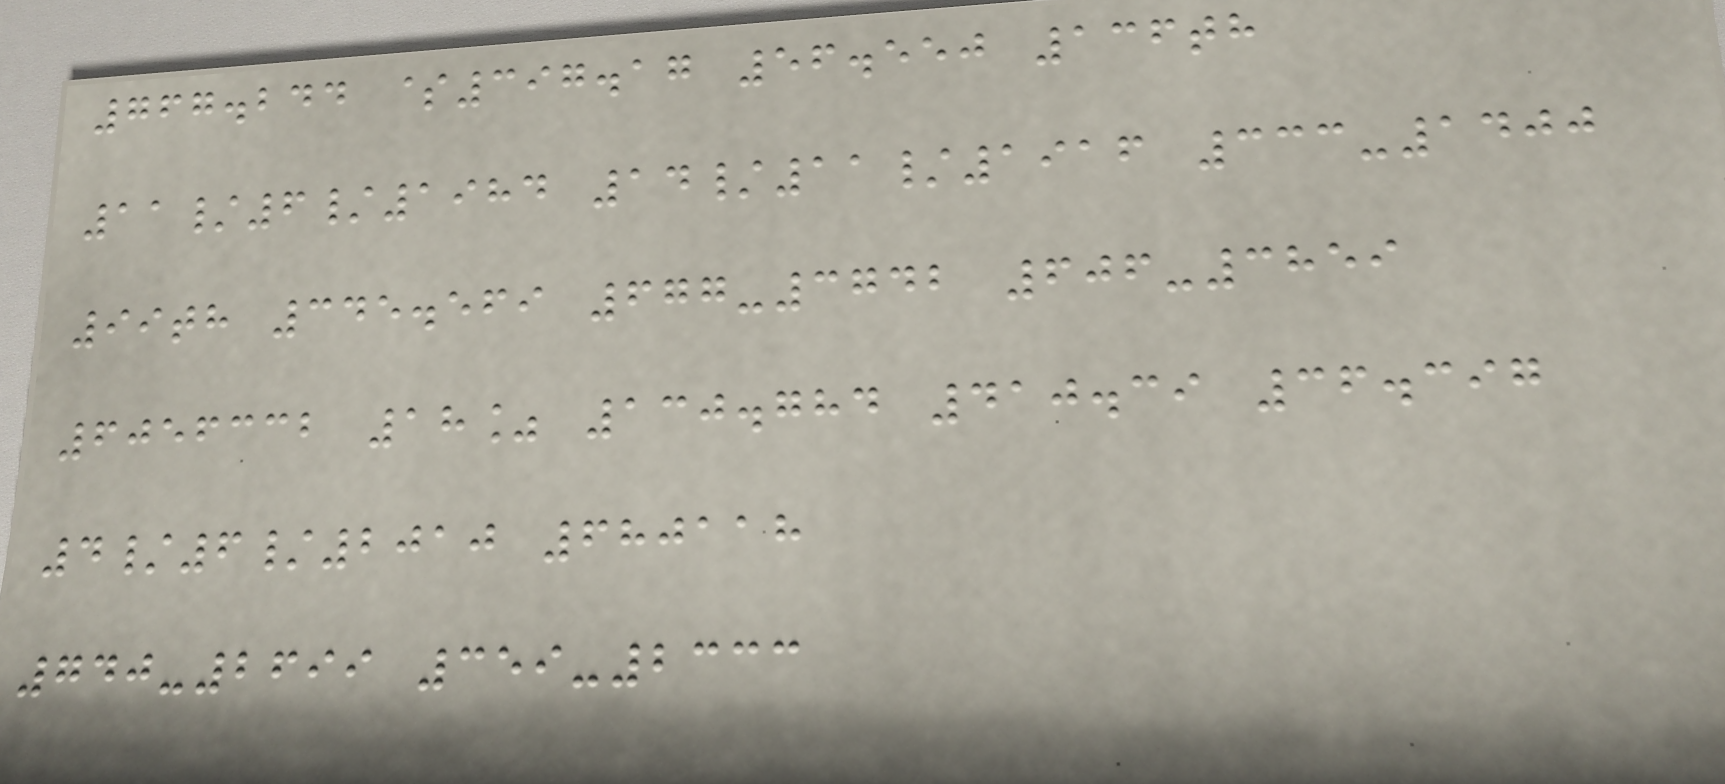767.244 $397.17 56.550 136th
11/6/1984 14/11/1916 333-1400
99th 345.569 677-3742 606-3859
6056332 18% 130.784 410.39 36.397
4/6/2010 680118
740-2699 359-2333
